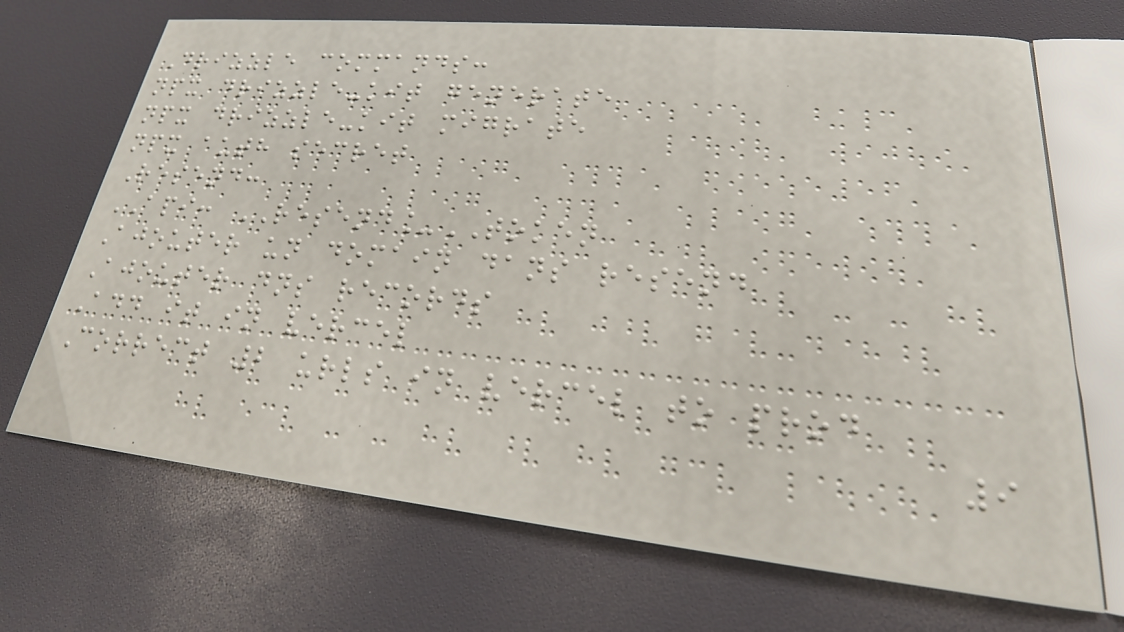Drizzle commands:
npx drizzle-kit generate
npx drizzle-kit migrate
npx auth secret
Resend:
API: RESEND_TOKEN
Ajouter un domain dans resend
Ajouter dns records
Add it in vercel
Correct 2 urls in vercel to prod
9
